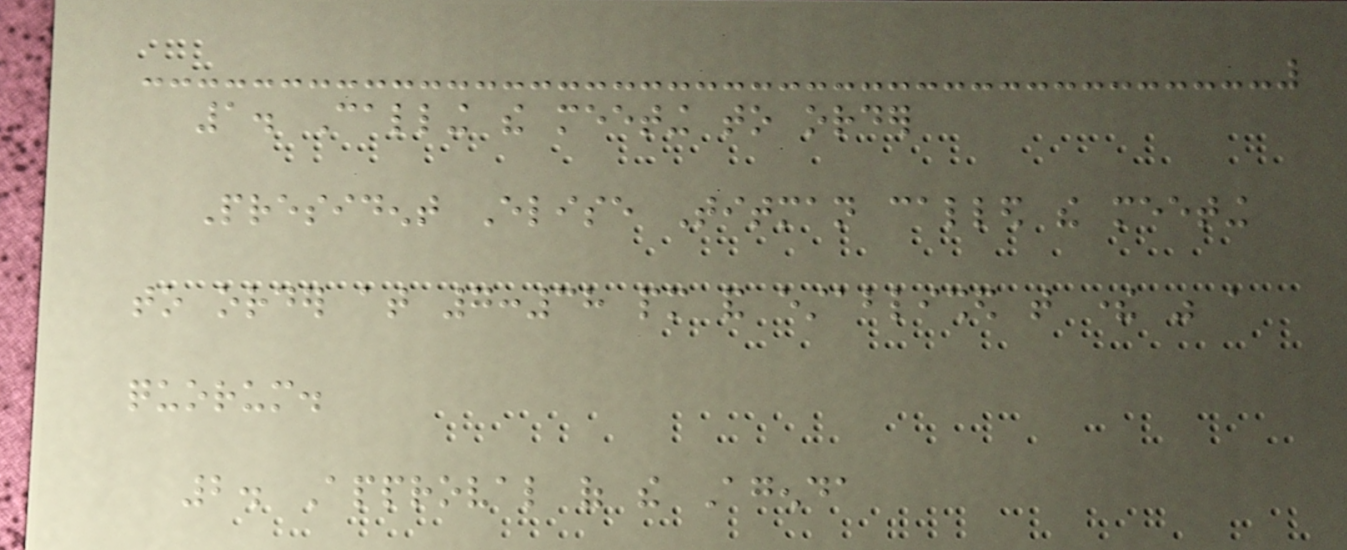1. Calling the meeting to order
President Elise Titman called the meeting
to order at 7:38 pm and established that there was a
quorum.
2. Approval of the Agenda
